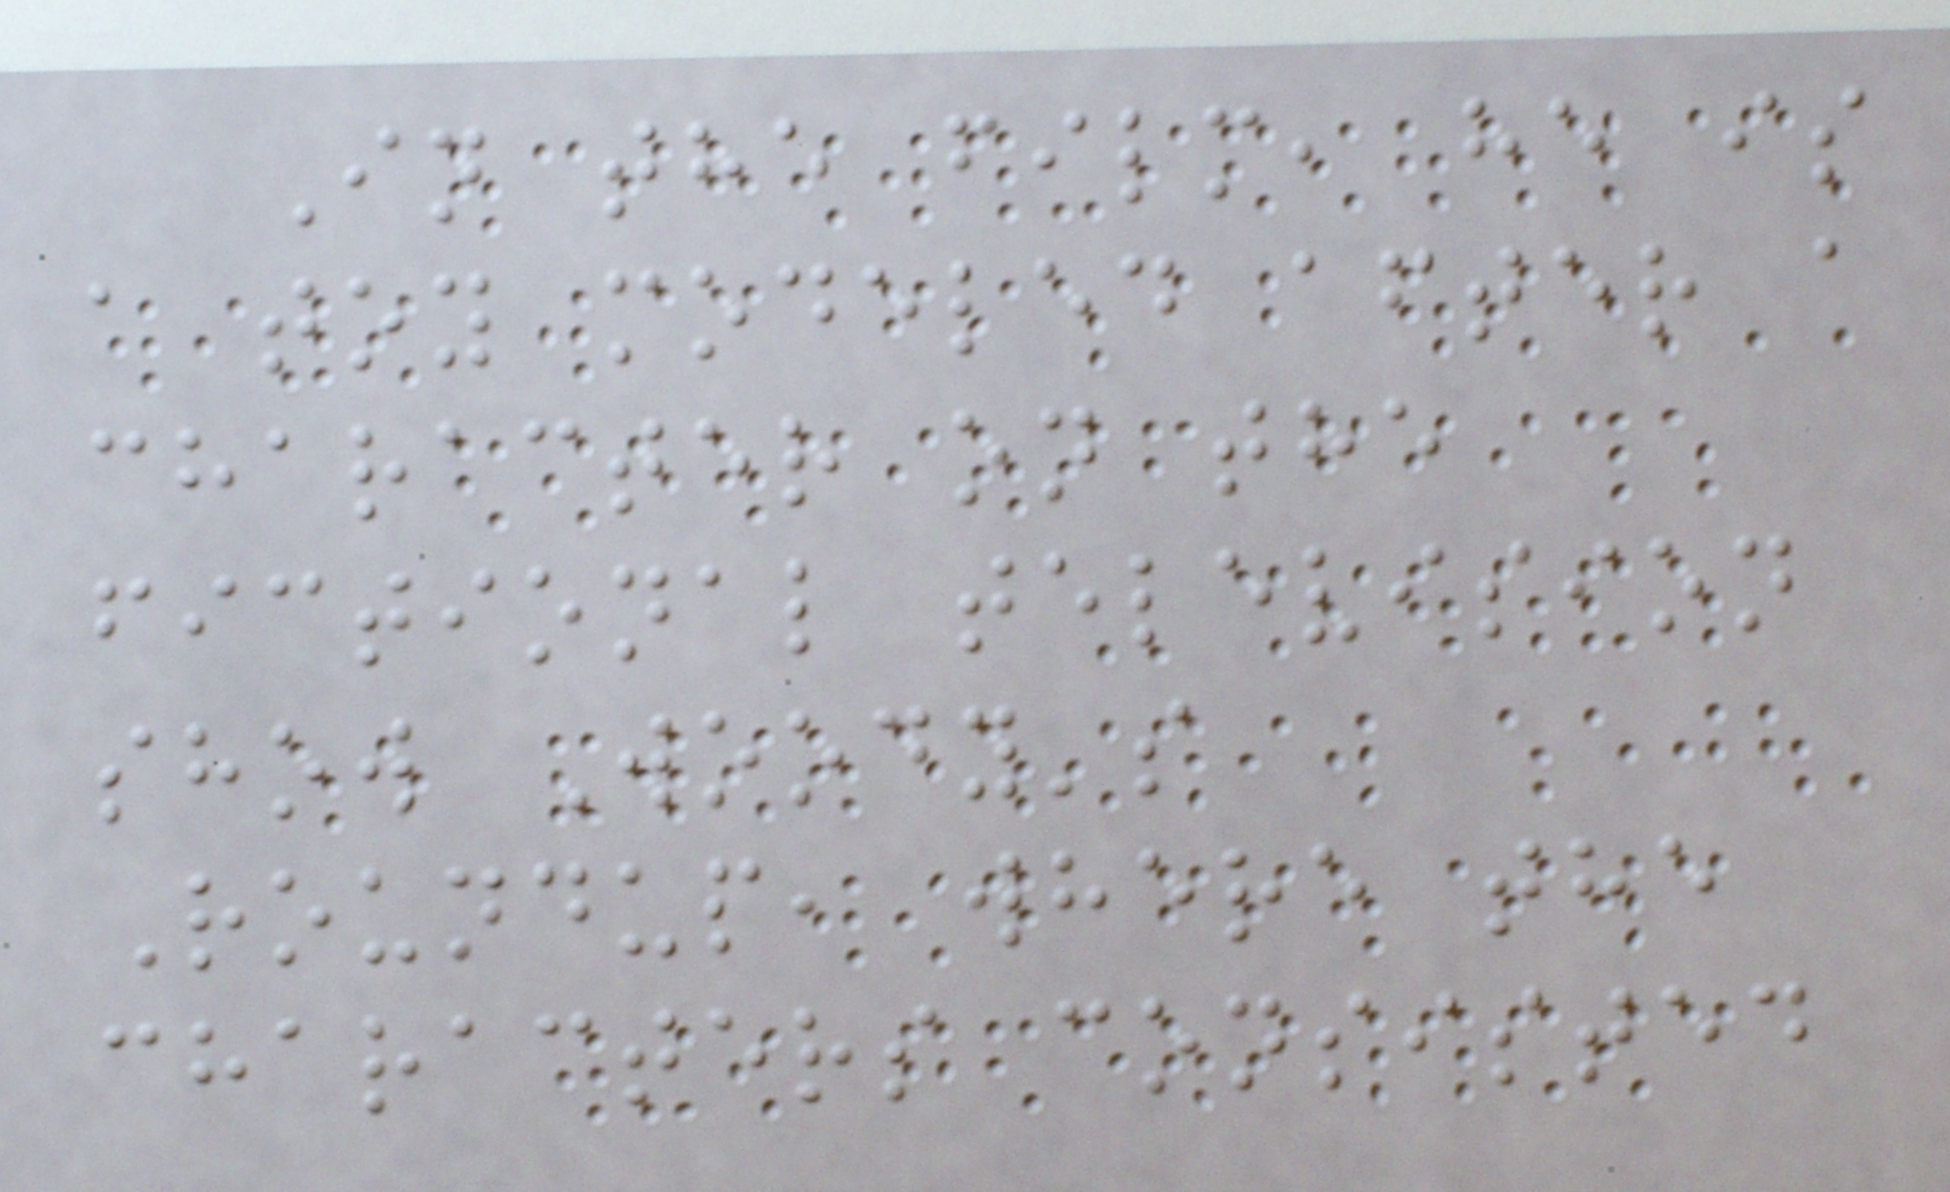In the film, he is
a toy modeled after a
character on the
fictional television
show Woody's
Roundup, where the
characters consisted
